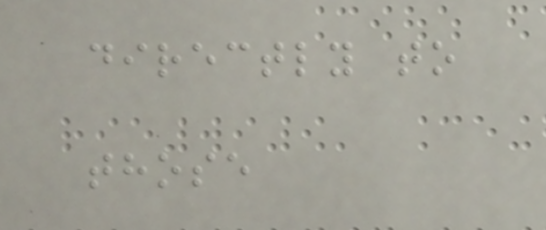directly to
those
